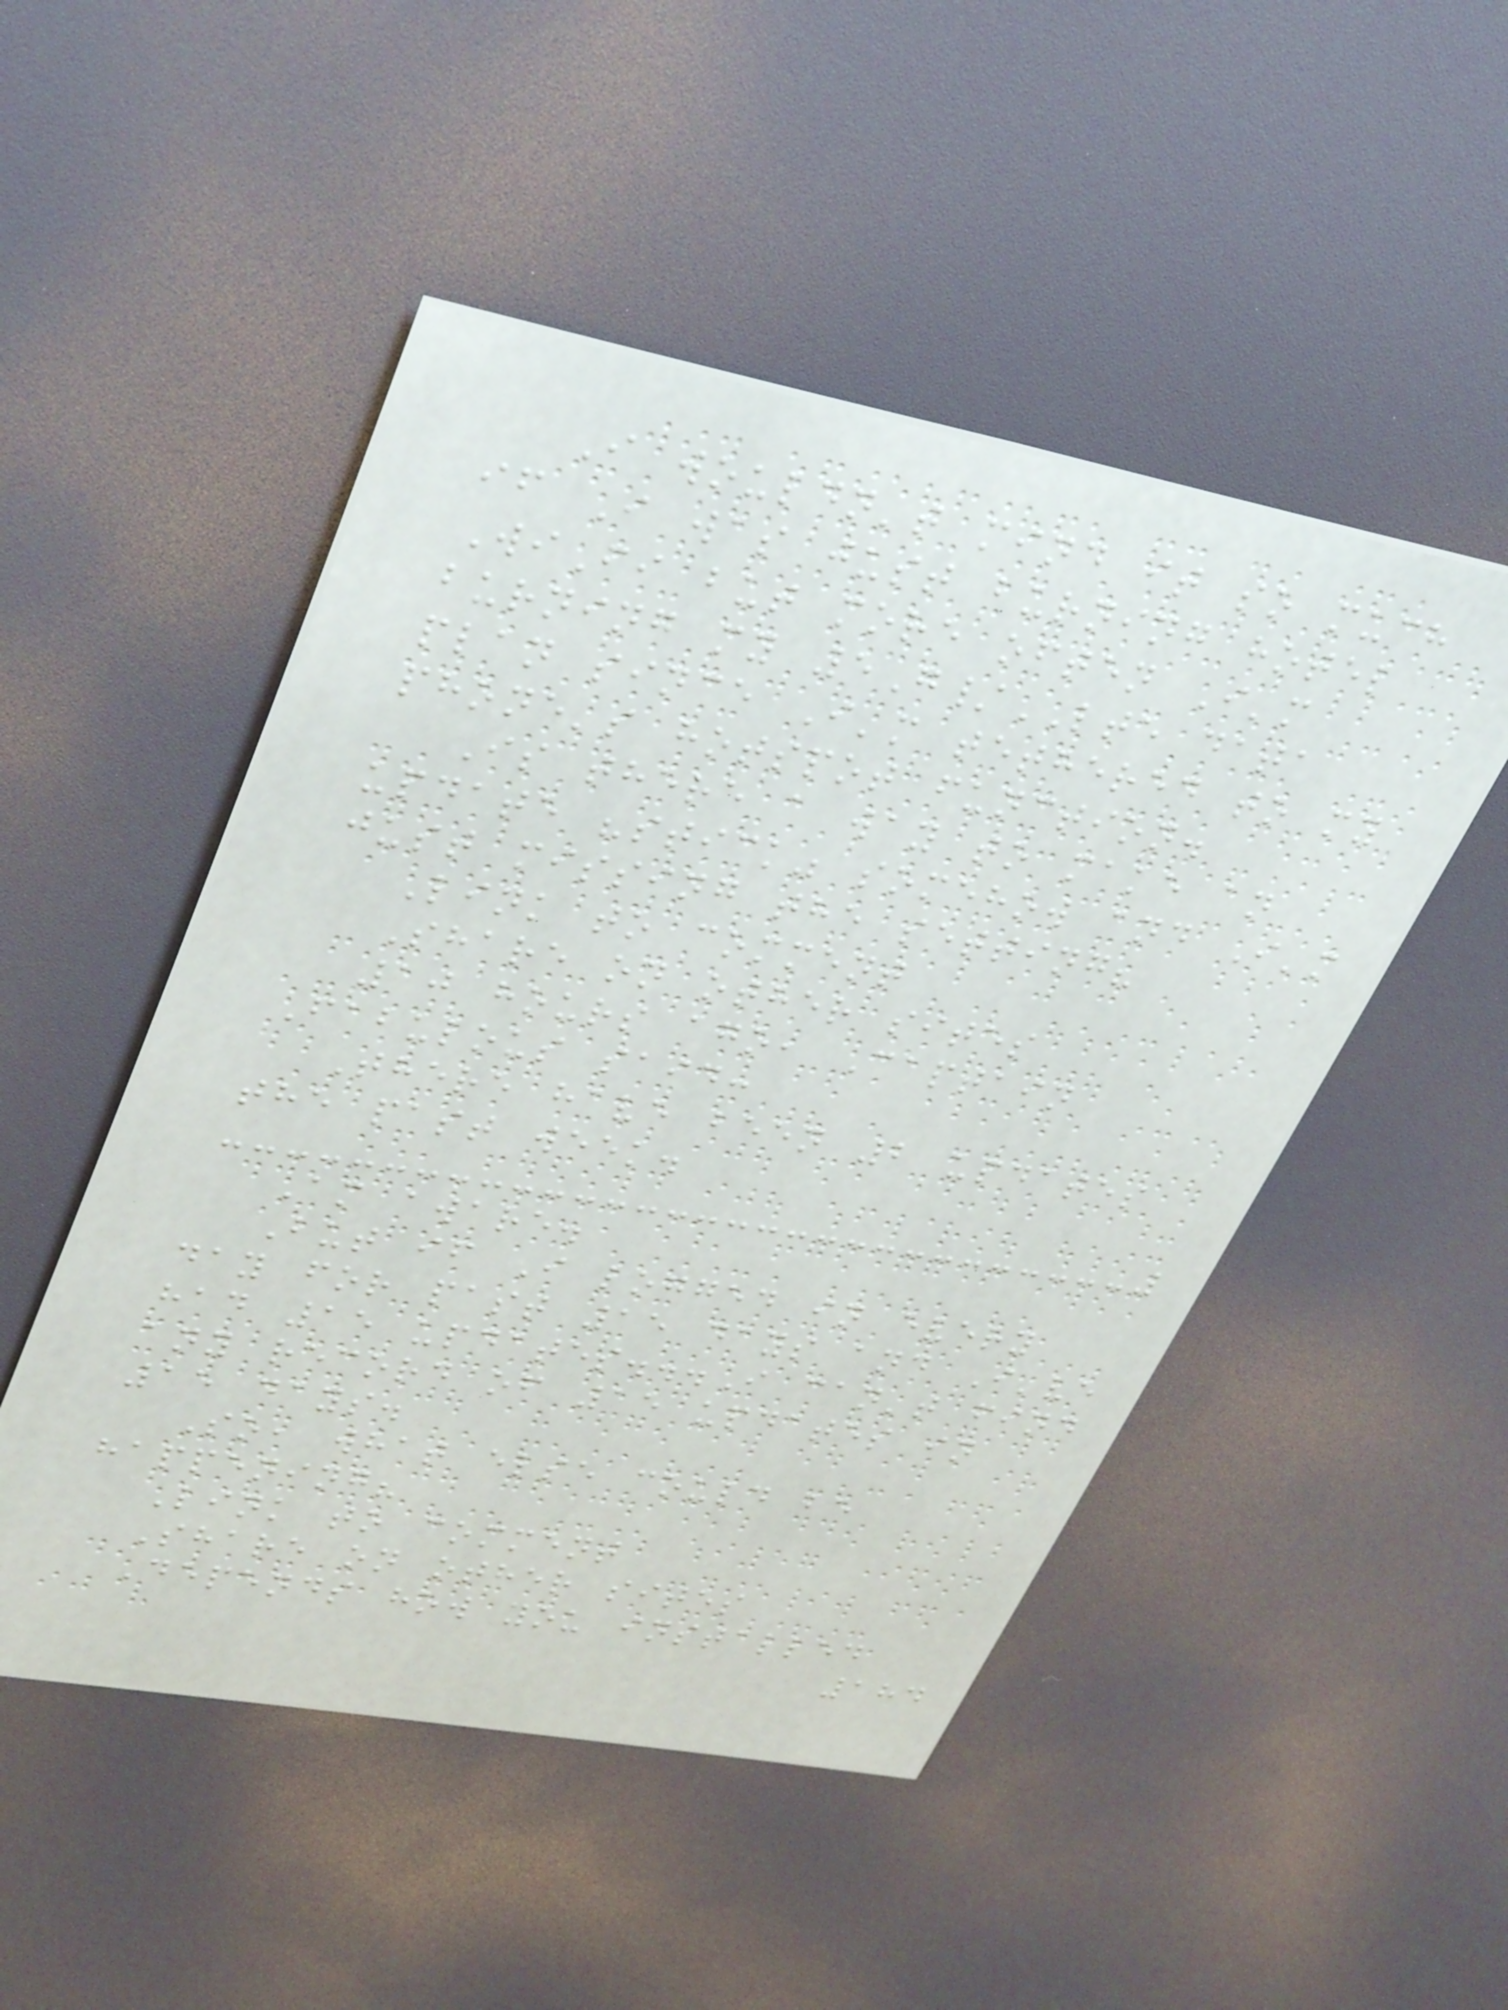I wouldn't mind it so much
if I was just burning hotel
WiFi but more often I'm
burning my 5G/LTE data
plan since I'm tethered to my
phone's hotspot function.
Is there a way to make an
update "stick" somehow and I'm
just missing the setting?
Link to comment
Share on other sites
10 hours ago, Captain
Fabulous said:
There have been 2 updates
the past week.
Am aware.
But if I logged in every
day for past 15 days and I've
had 15 updates...I can't find
any record of 15 updates in
15 days.
So, what else could be
happening?
Link to comment
Share on other sites
Depends how you installed
184
